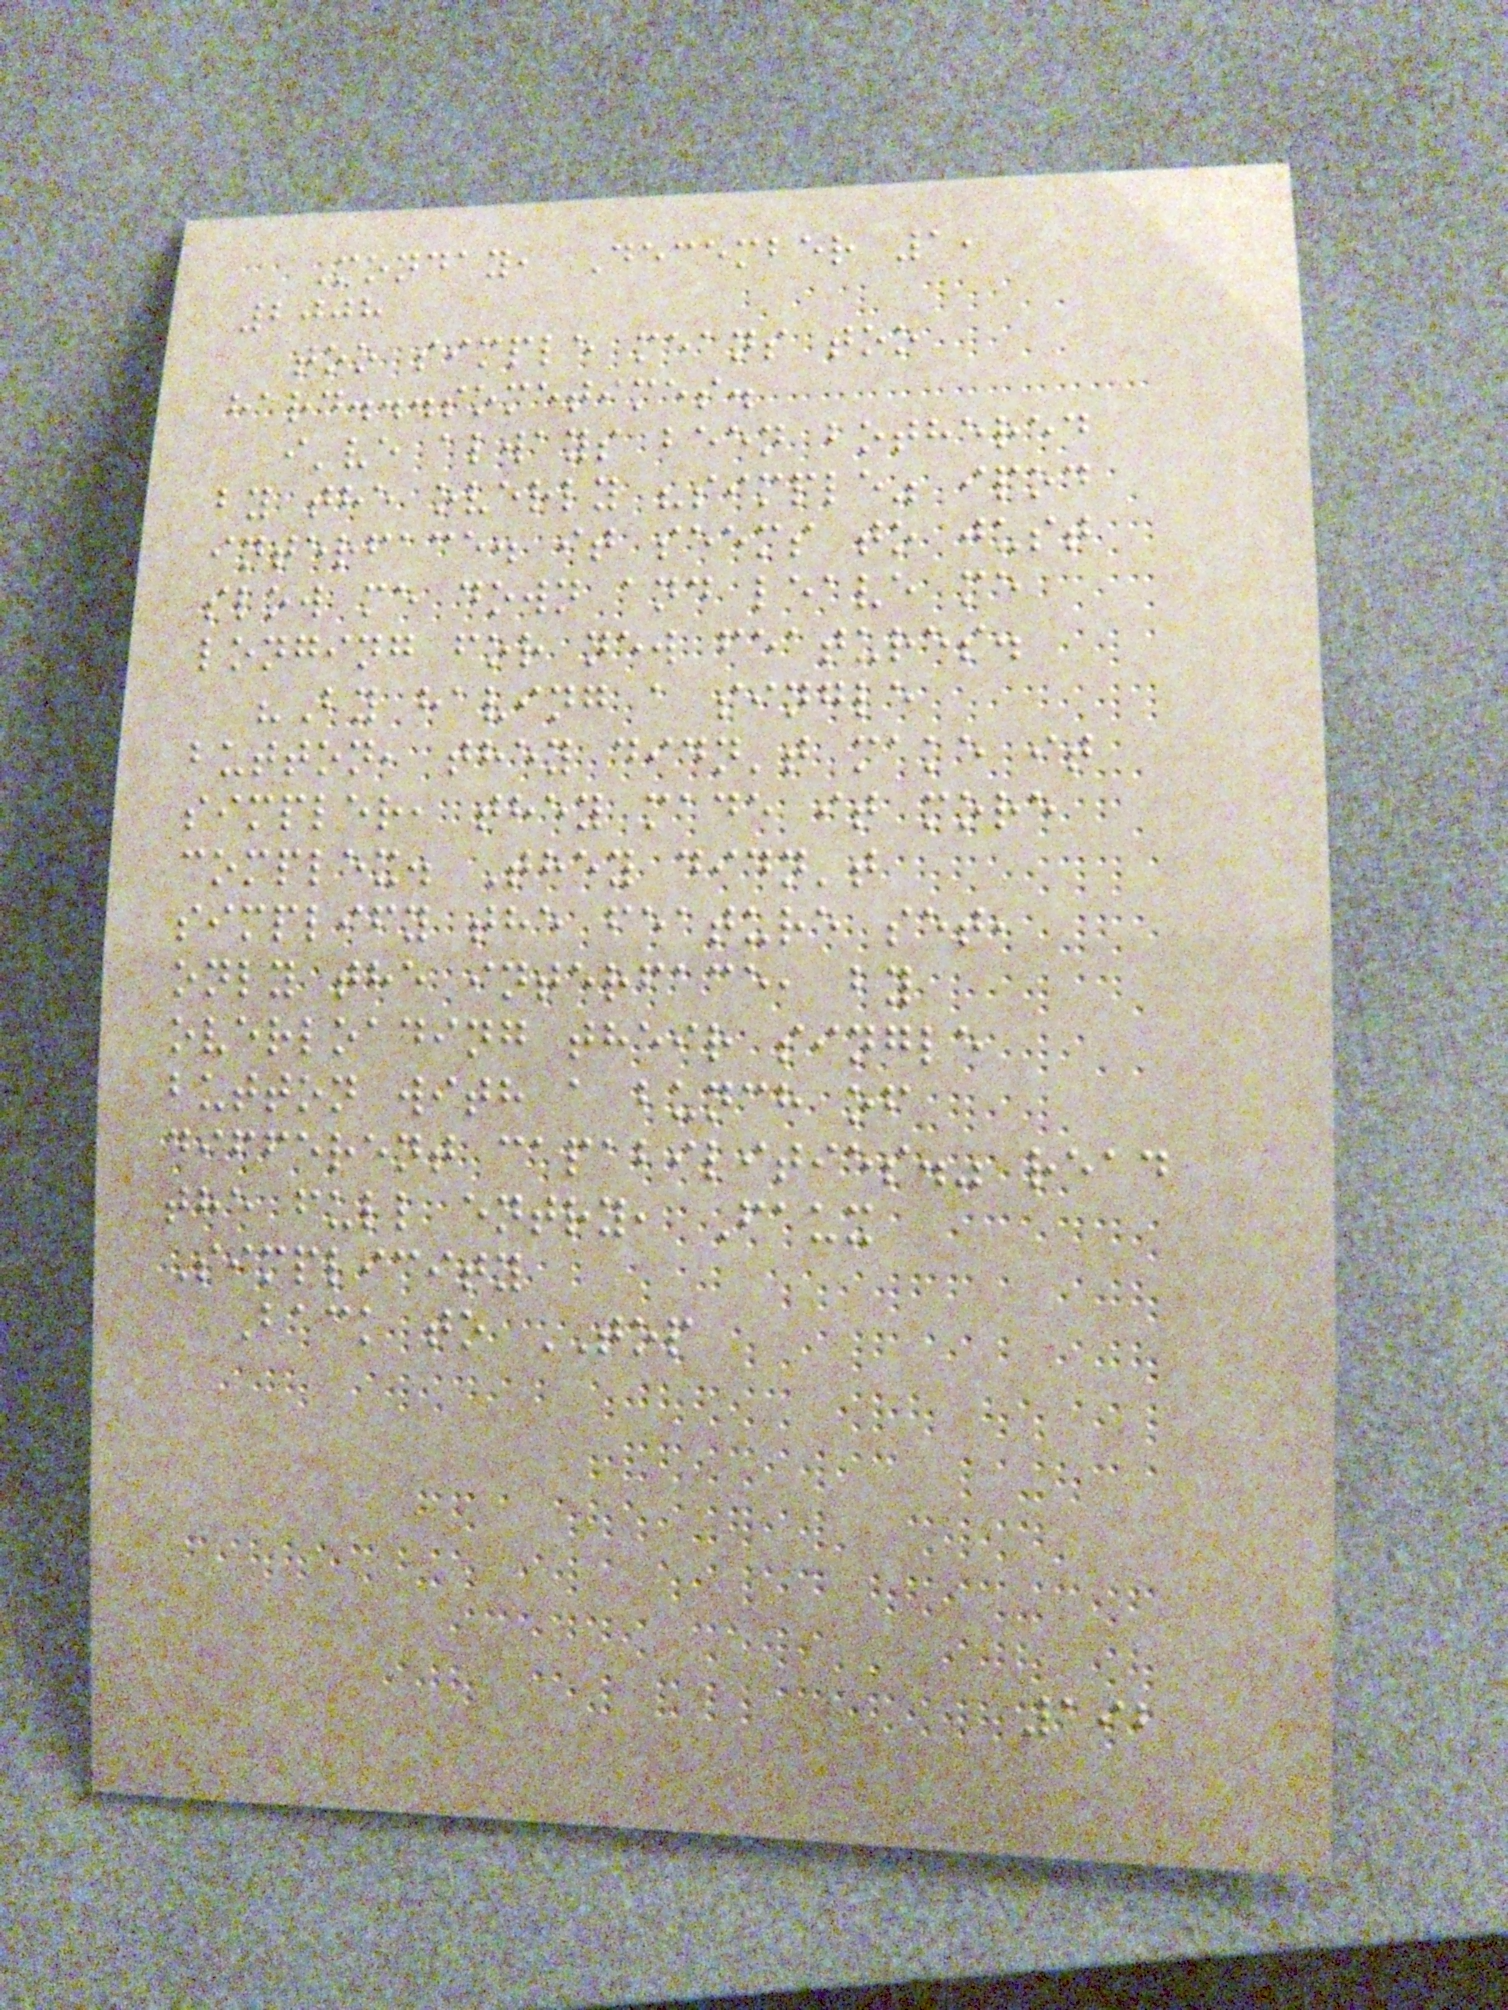Monday, December 1,
2008
too simple means too
hard...sometimes.
i've always been bothered
by the overly "simple" ipod
interface. it seems to just
slow me down and leave me
longing for new features.
"By having a single
button, they didn't make it
simpler, they made it more
complex. They didn't
simplify the feature set,
only the interface, by
overloading their single
button with a bunch of
different capabilities." read
the full entry, Faux
Simplicity
Back to TOP
192
